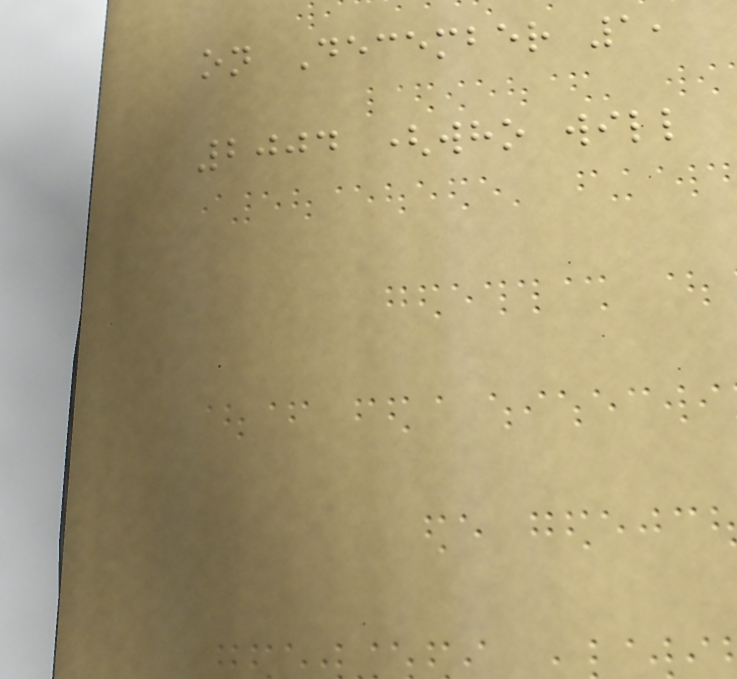on December 1,
2004 (who will
